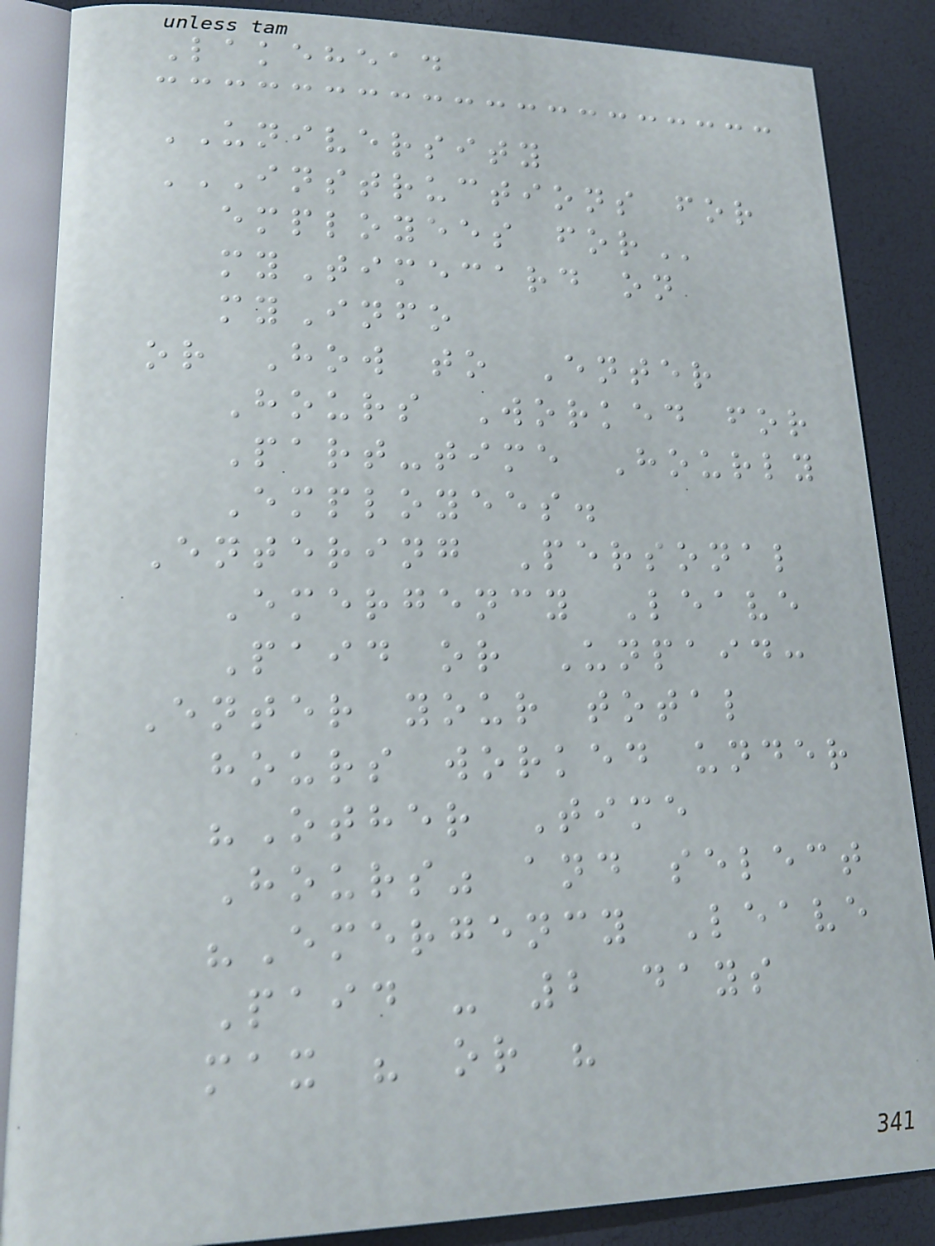Lakehead
UNIVERSITY
INSTRUCTIONS FOR
EMPLOYEES FOR
myTimecard on
myInfo
or How to Enter
Hours Worked for
Part-time Hourly
Employees.
Entering Personal
Emergency Leave
Paid or Unpaid:
Enter your total
hours worked under
"Other Time
Hours" and select
"Emergency Leave
Paid - 2 days
max " or "
